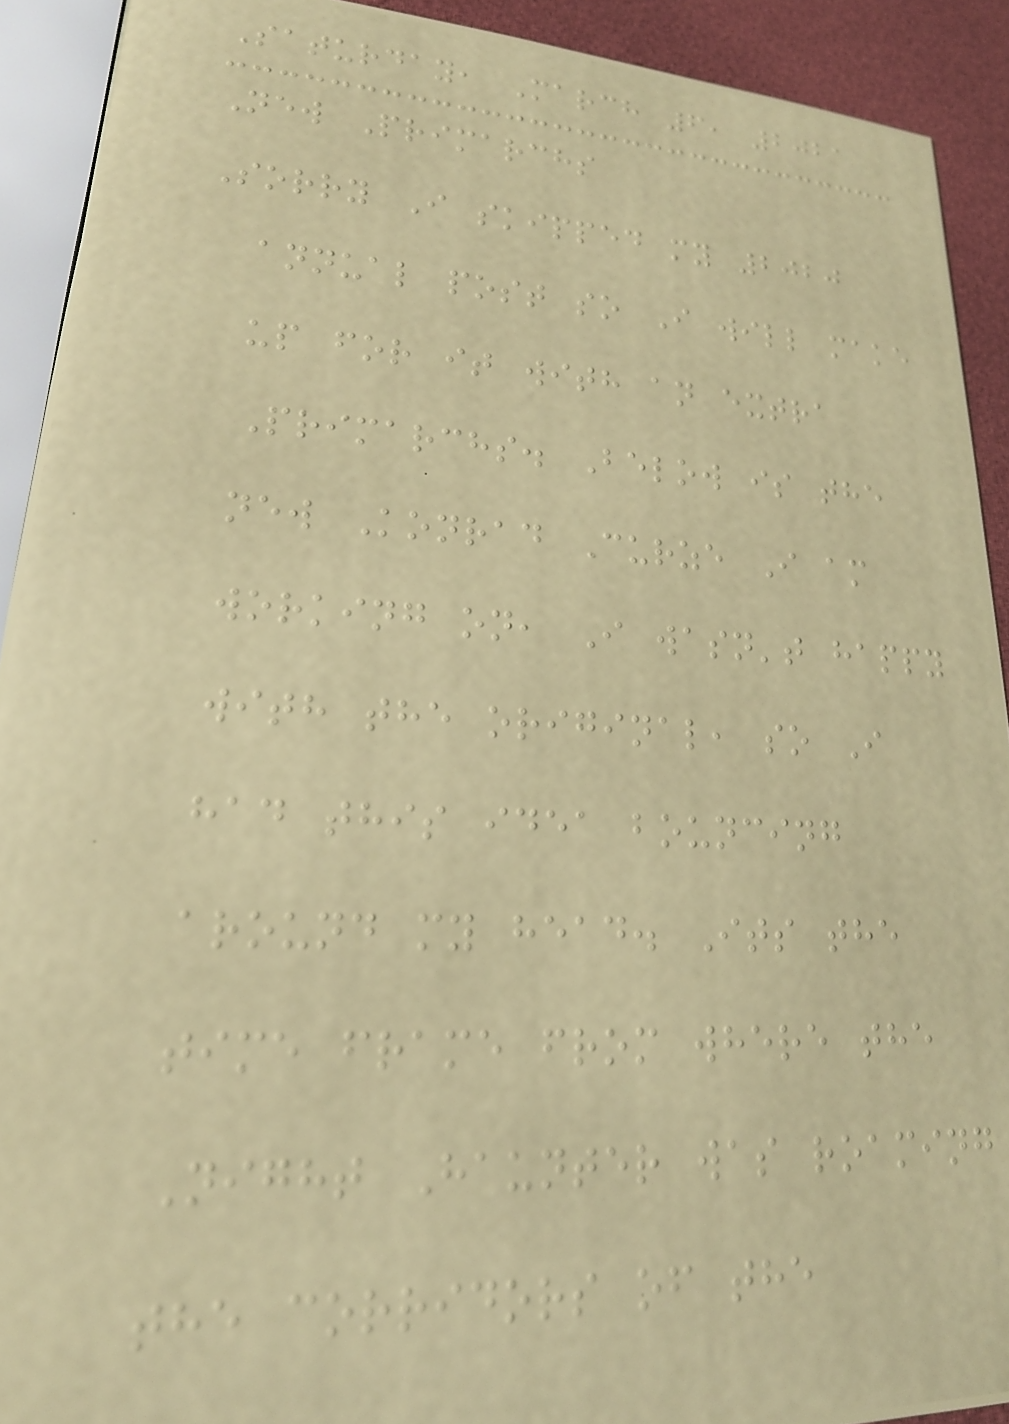Saturday, March 6, 2021
New Primarchs
Sorry I skipped my 2020
annual post so I will make
up for it with an extra
Primarchs. Below is the
new Konrad Curze I am
working on, I wasn't happy
with the original, so I
had this idea bouncing
around my head. Its the
time frame from where the
Night Haunter was roaming
the corridors of the
